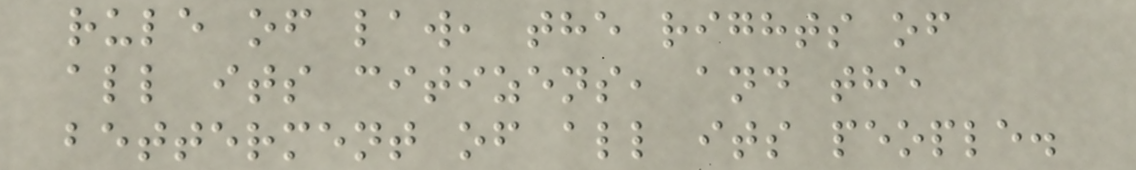rule of law, the rights of
all its citizens, and the
betterment of all its people.
